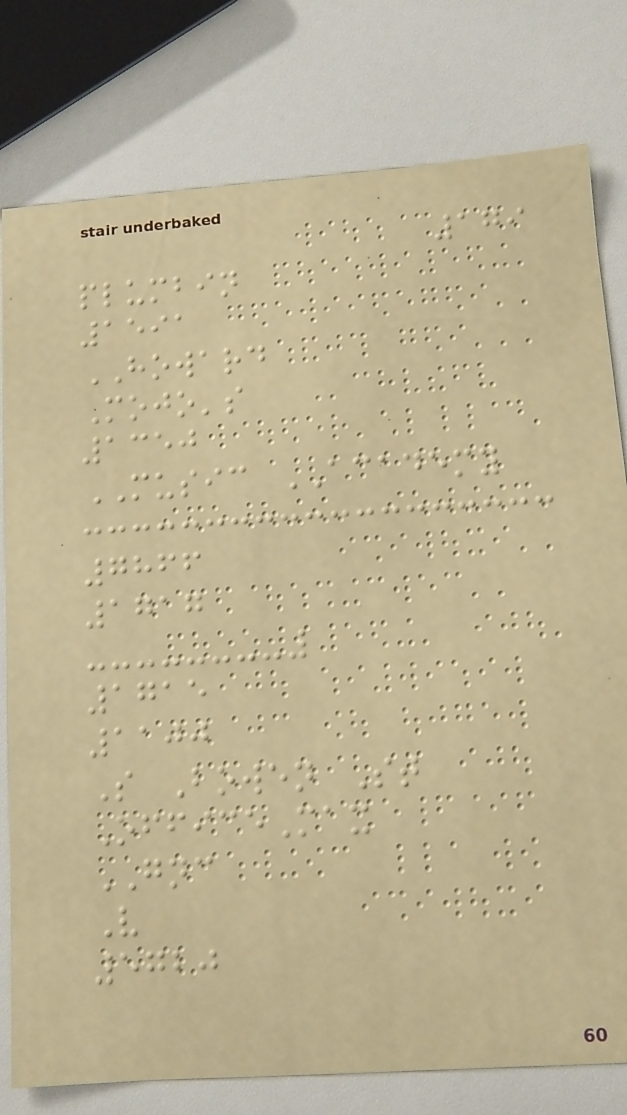179
plumbin
1591
HOWARD
Mojo's
1350
MUSIC ACADEMY
7866
1717
1715
1100
S Bowen St
OfficeMax
GNC
V
5720
